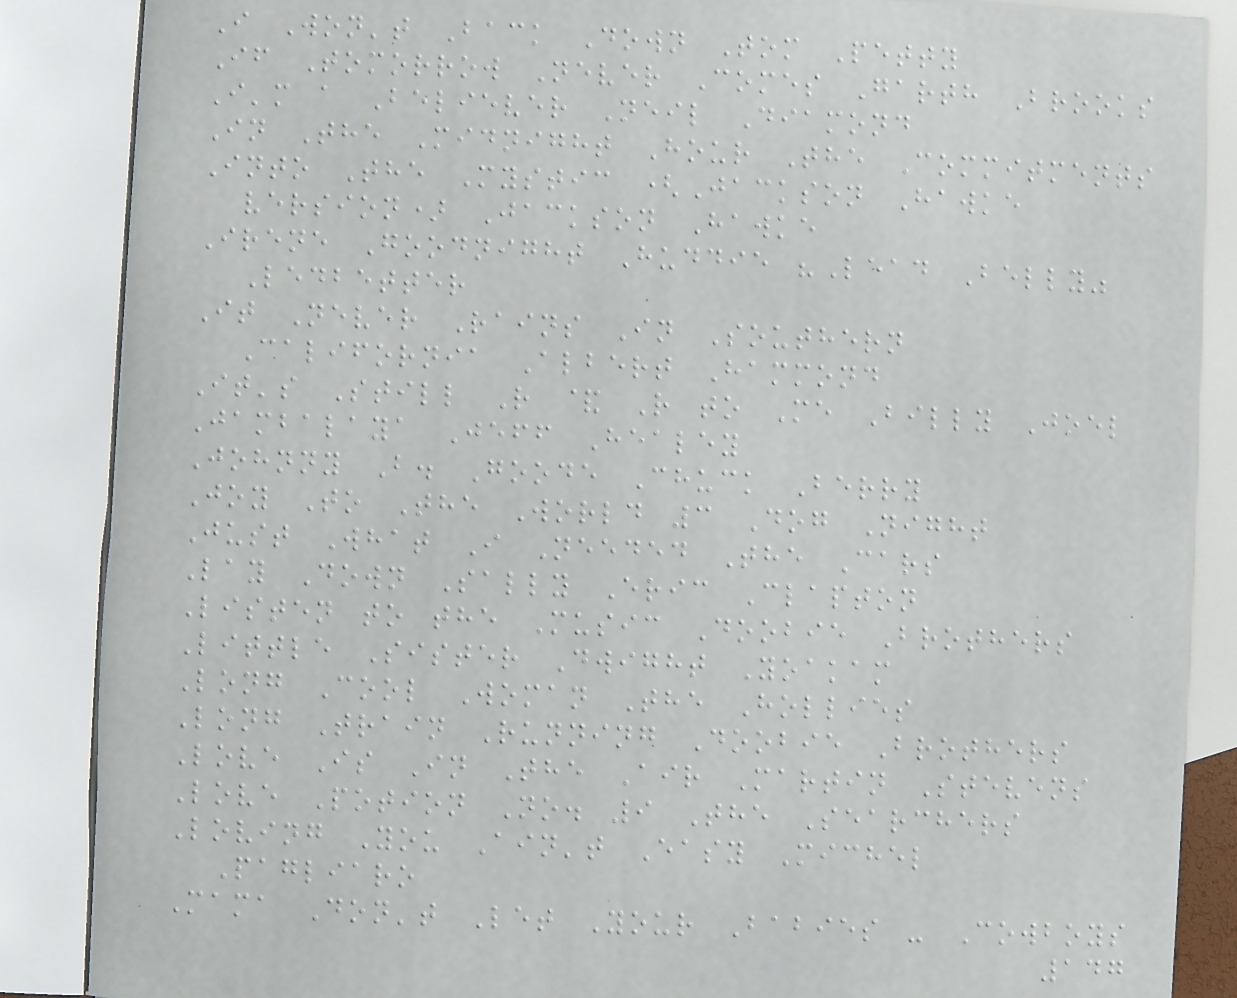I Won't Back Down Tom Petty
If Tomorrow Never Comes Garth Brooks
I'm a Believer Neil Diamond
In The Midnight Hour The Commitments
Into The Mystic (Jackson Hawke
version) Jackson Hawke
Irene Goodnight Huddie "Lead Belly"
Ledbetter
It Never Rains In Southern
California Albert Hammond
It's Still R & R to Me Billy Joel
Jambalaya Jeff Healey
Johnny B. Goode Chuck Berry
Joy To The World 3 Dog Night
Just What I Needed The Cars
Lay Down Sally Eric Clapton
Listen to the Music Doobie Brothers
Little Sister Dwight Yoakam
Long Cool Woman The Hollies
Long Train Running Doobie Brothers
Love Is In The Air Martin Stevens
Love Potion No. 9 The Searchers
Loving You Ain't Easy Michel
Pagliaro
Mama Don't Let Your Babies - Cowboys
147
